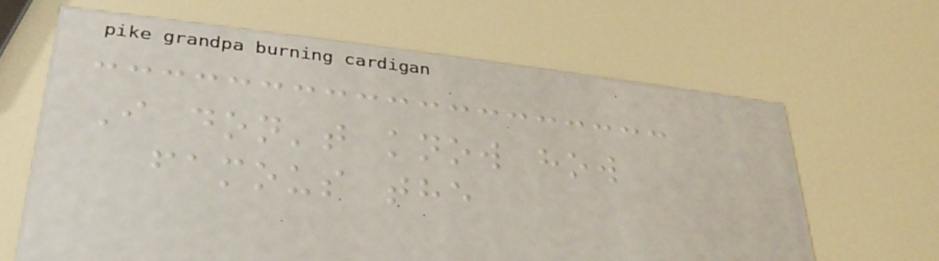I don't know how
famous the
